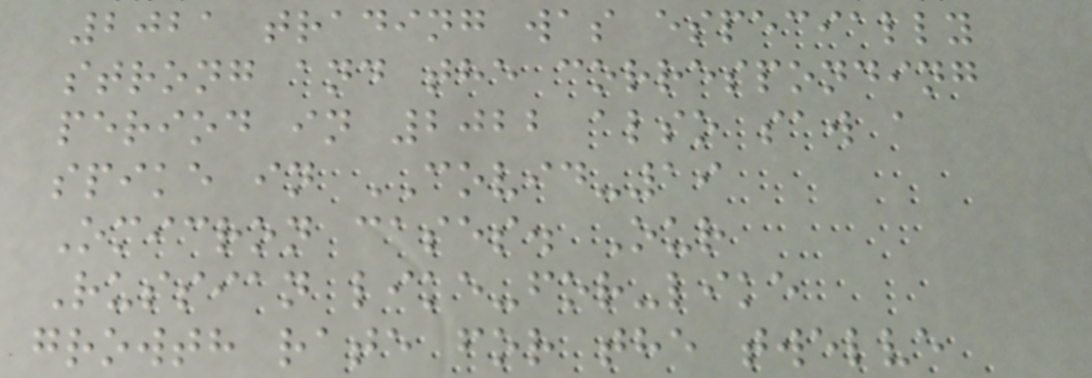2021 trading was especially
strong and the corresponding
period in 2022 also saw a
spike in COVID-19
Omicron cases. Our
Russian like-for-like
growth rate for the twelve
